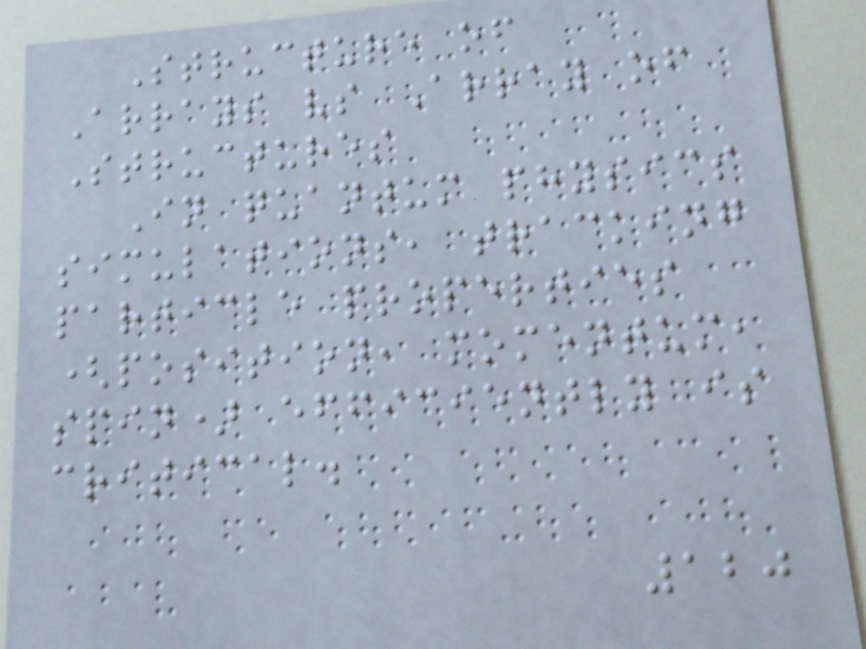Structure of
Arrays vs Array of
Structures
In quantum physics
simulations, tracking
particle properties
(position, momentum,
spin) efficiently is
critical.
120
